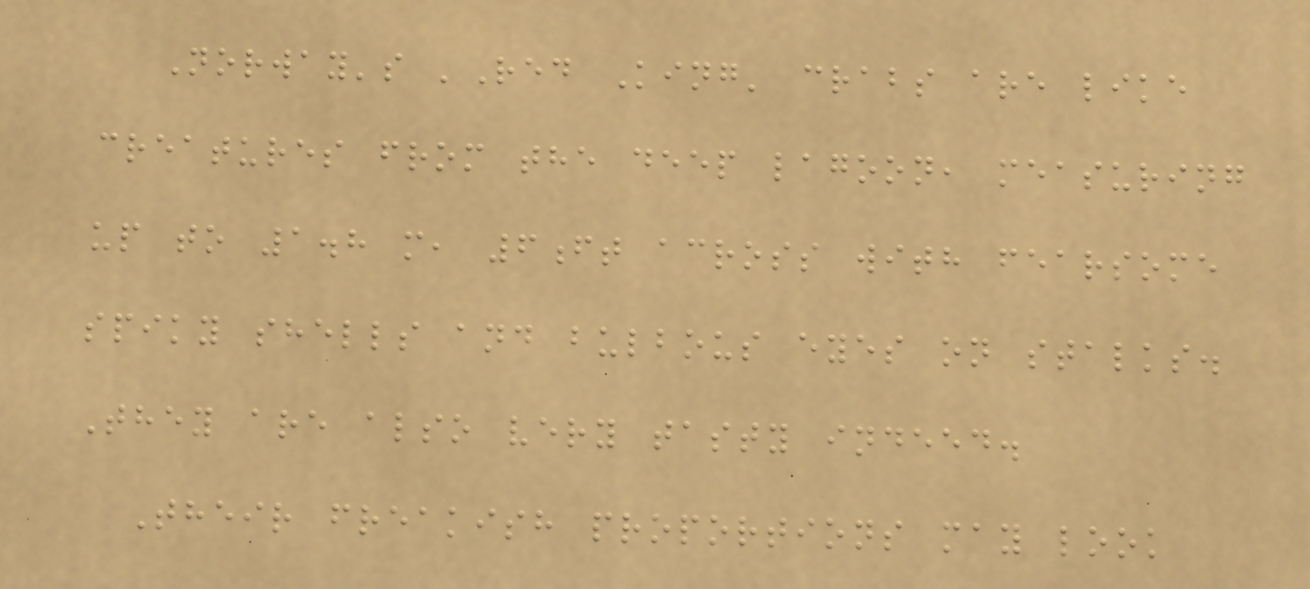Norway's 'Red King' crabs are like
creatures from the deep lagoon, measuring
up to 1.8 m, 6ft across with fearsome
spiky shells and bulbous eyes on stalks.
They are also very tasty indeed.
Their freakish proportions may look
